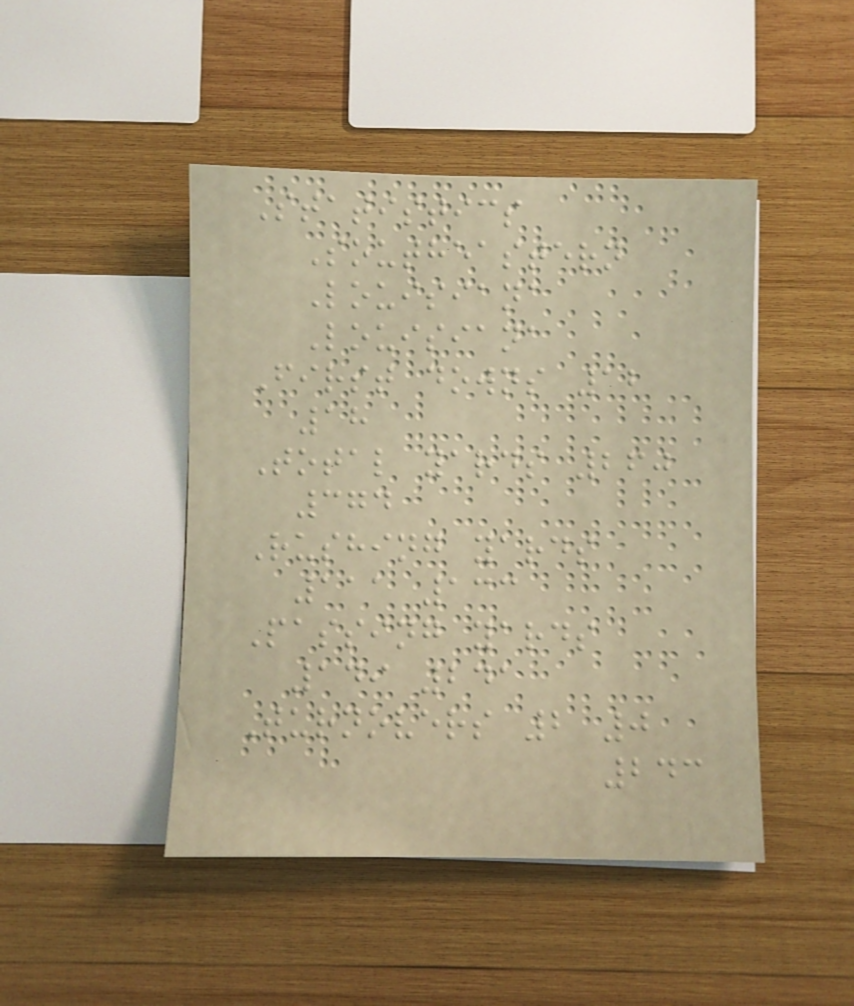Statistics
Southeastern
Louisiana
Louisiana
First downs 12
18
Total yards 260
374
Rushing yards
111 133
Passing yards
149 241
Turnovers 2 0
243
